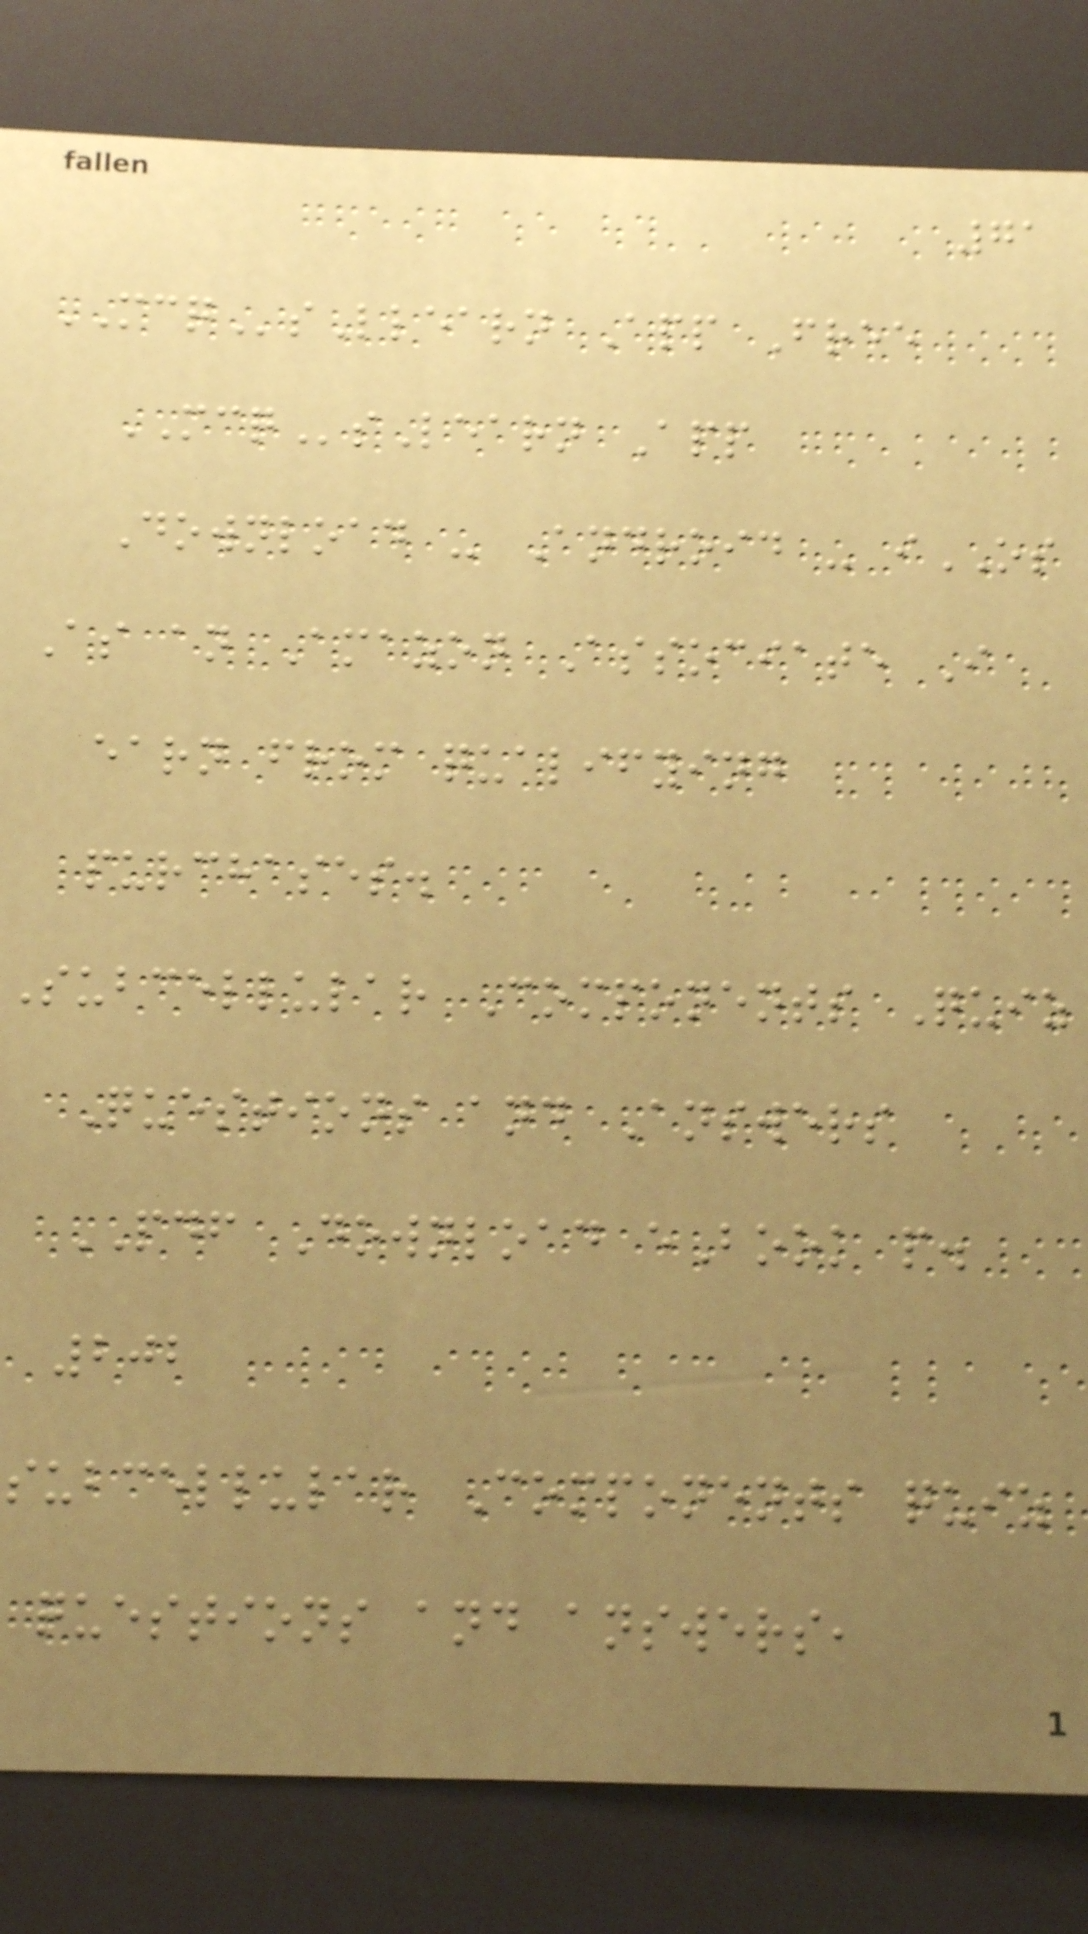71
MCQsLlearn App Free
MCQsLearn App
Download - Android - iOS
As an Amazon Associate I
earn from qualifying
purchases.
Subcellular Components Quiz
Questions and Answers
PDF Download eBook p.
202
subcellular Components quiz
questions and answers,
